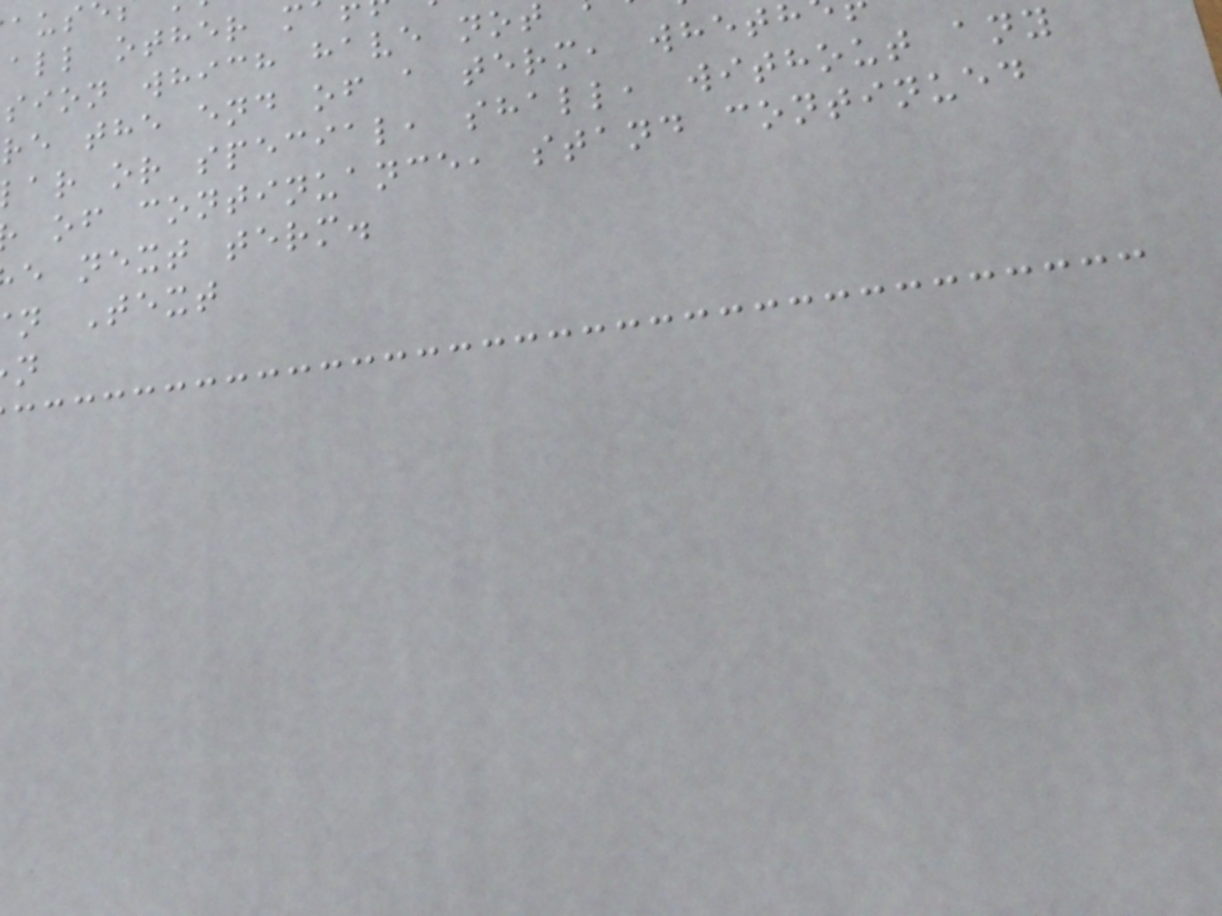all other m
sion which have not
re the end of a term, whet
ar or special, shall, without any
of continuance, stand continued
e next term.
n Text
